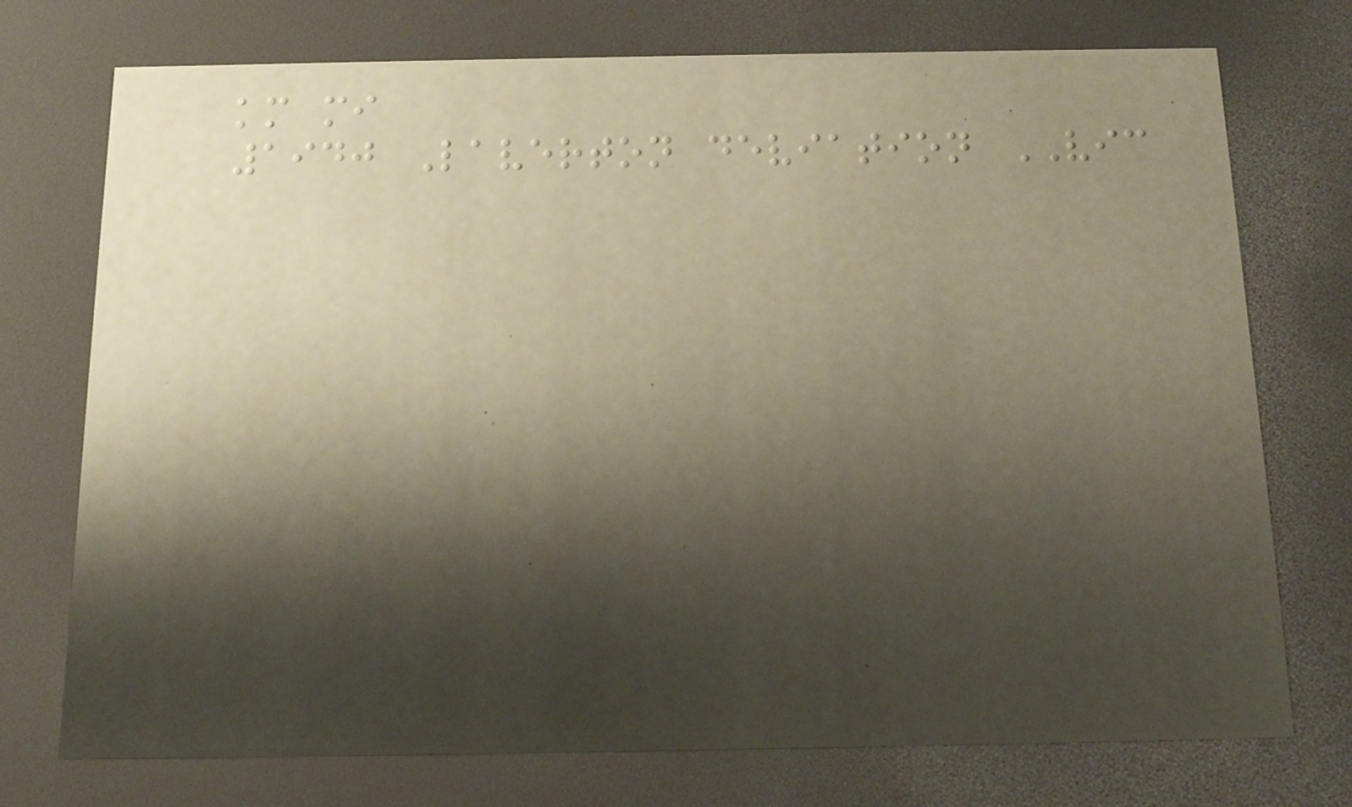km mi
1940 Laverton deviation VIC
